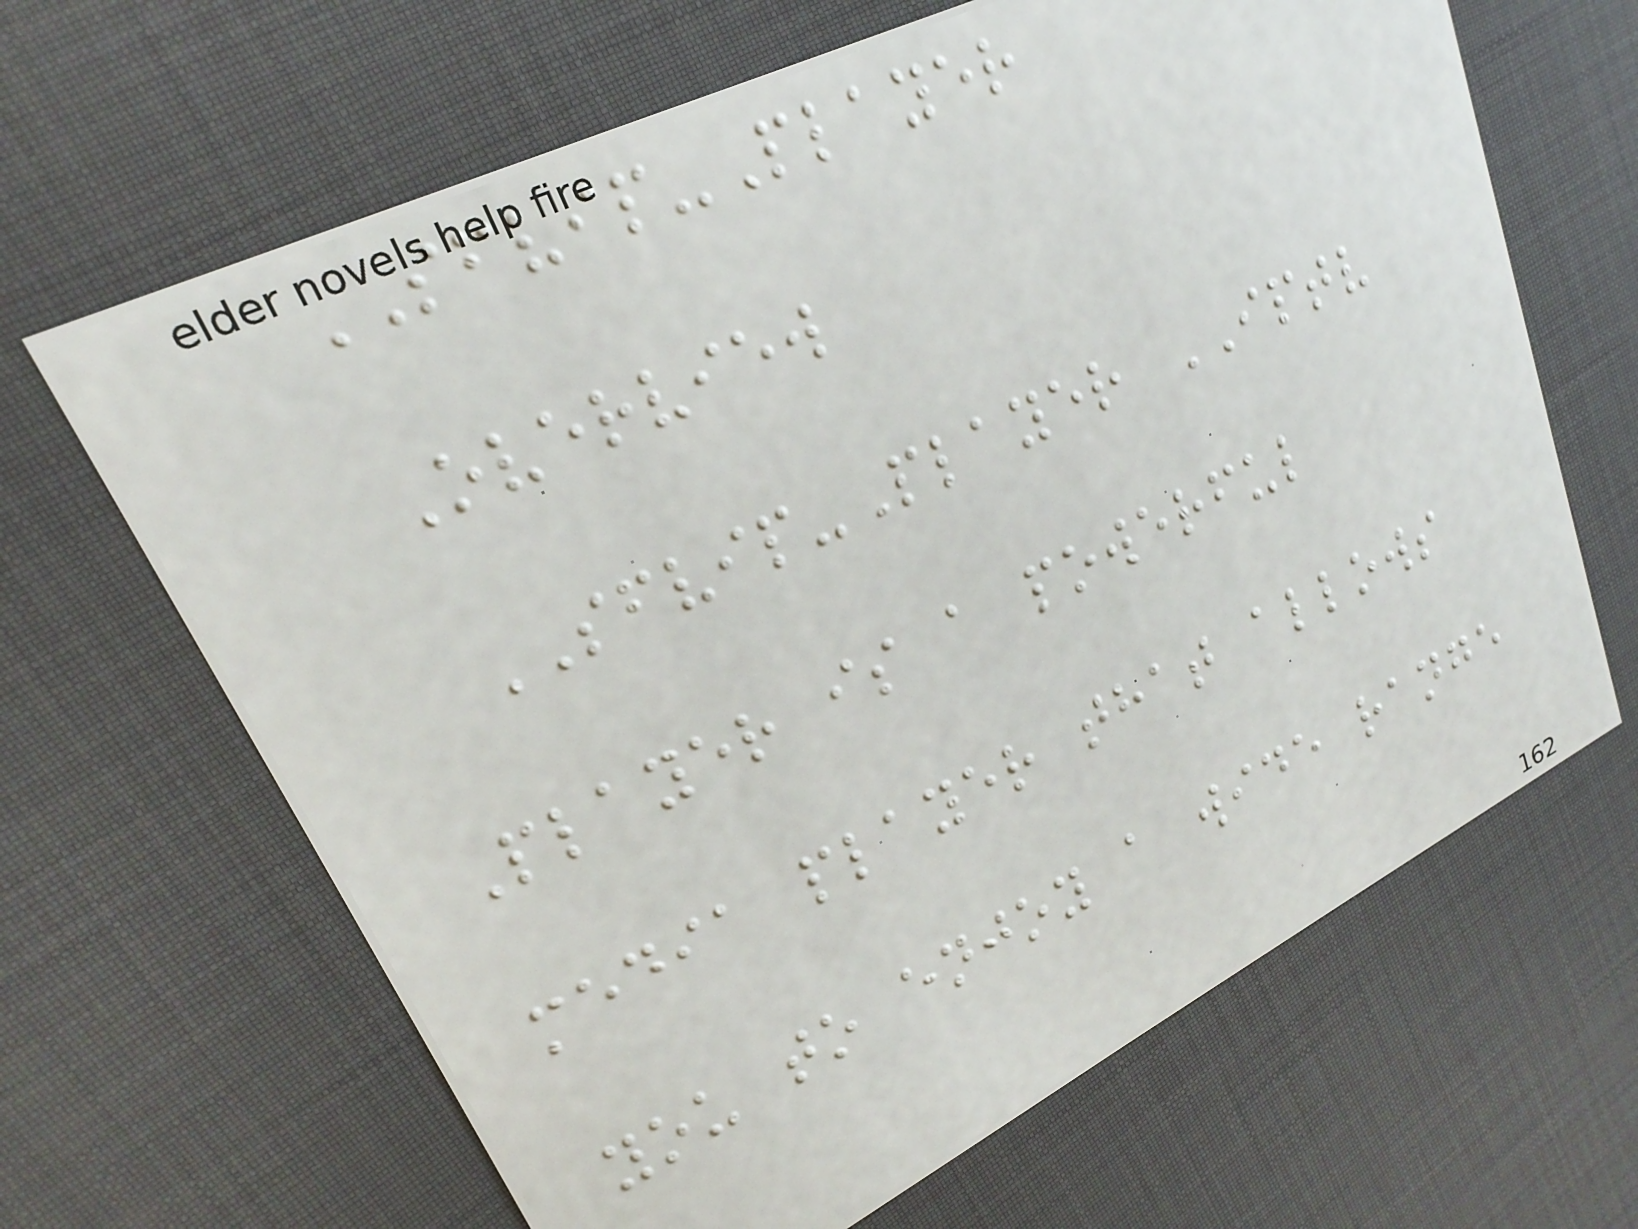SFVIP-Player
Overview
SFVIP-Player IPTV
Player is a powerful
media player that allows
you to enjoy a wide range
